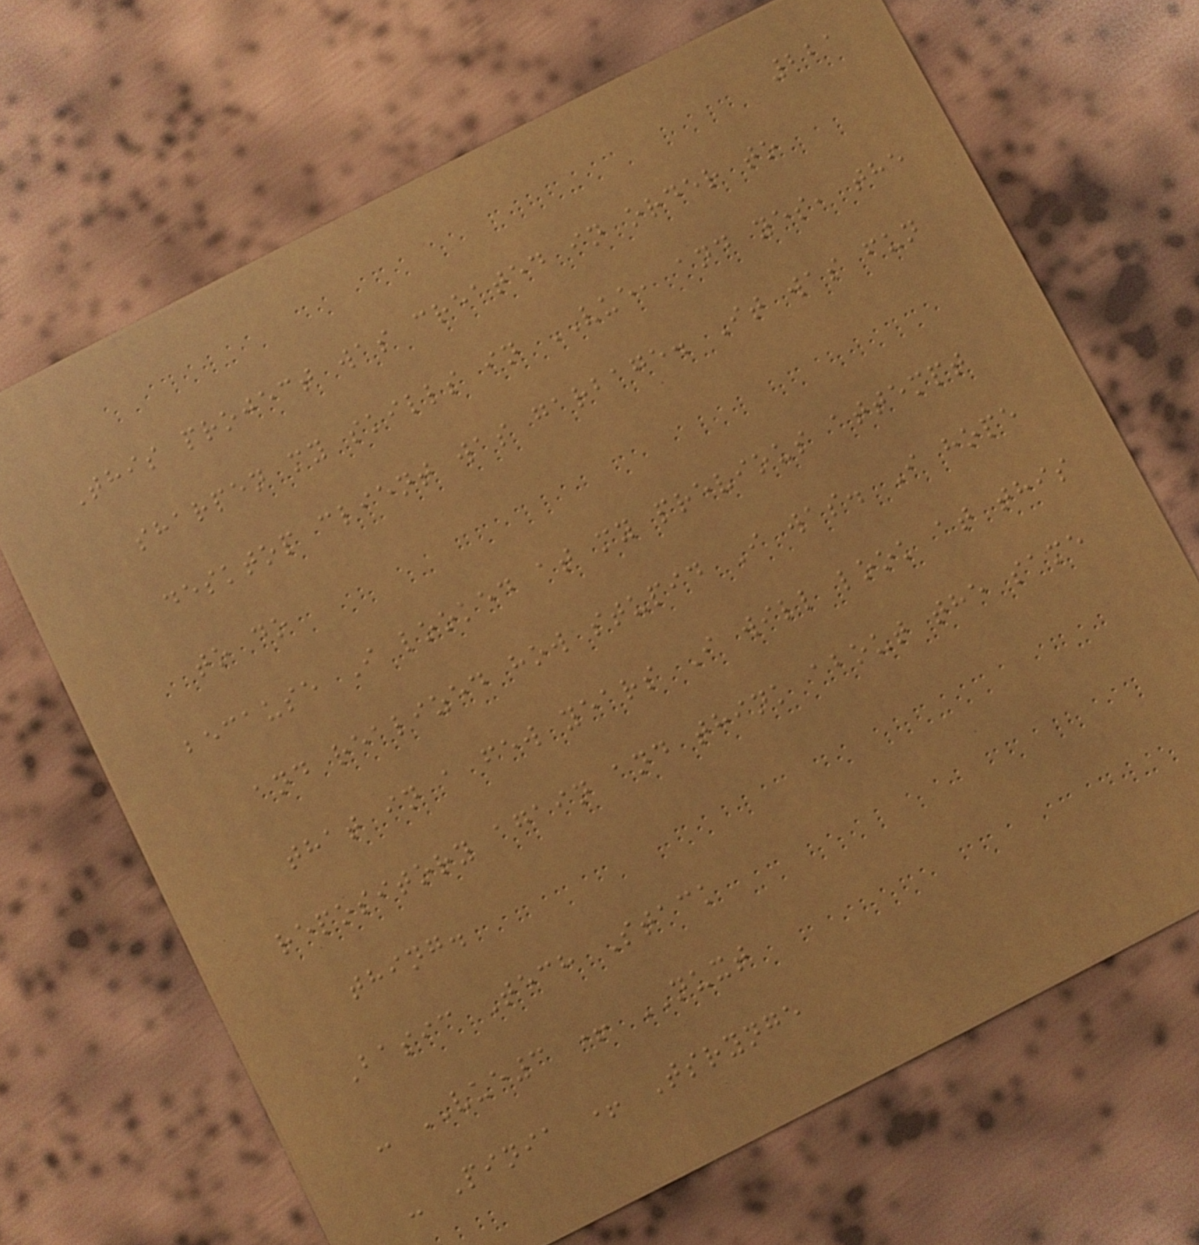221
This project was created in order to
sharpen my skills in VUE, and yes, the
desktop client was garbage. It was fun
to do
because I looked at my previous attempt
and realized how stupid I was. I hope
that in a few years I will look at this
repository again and think about the same
thing.
Basic Tech Stack
- VUE3 + NUXT
- Pinia + Tsrynge
